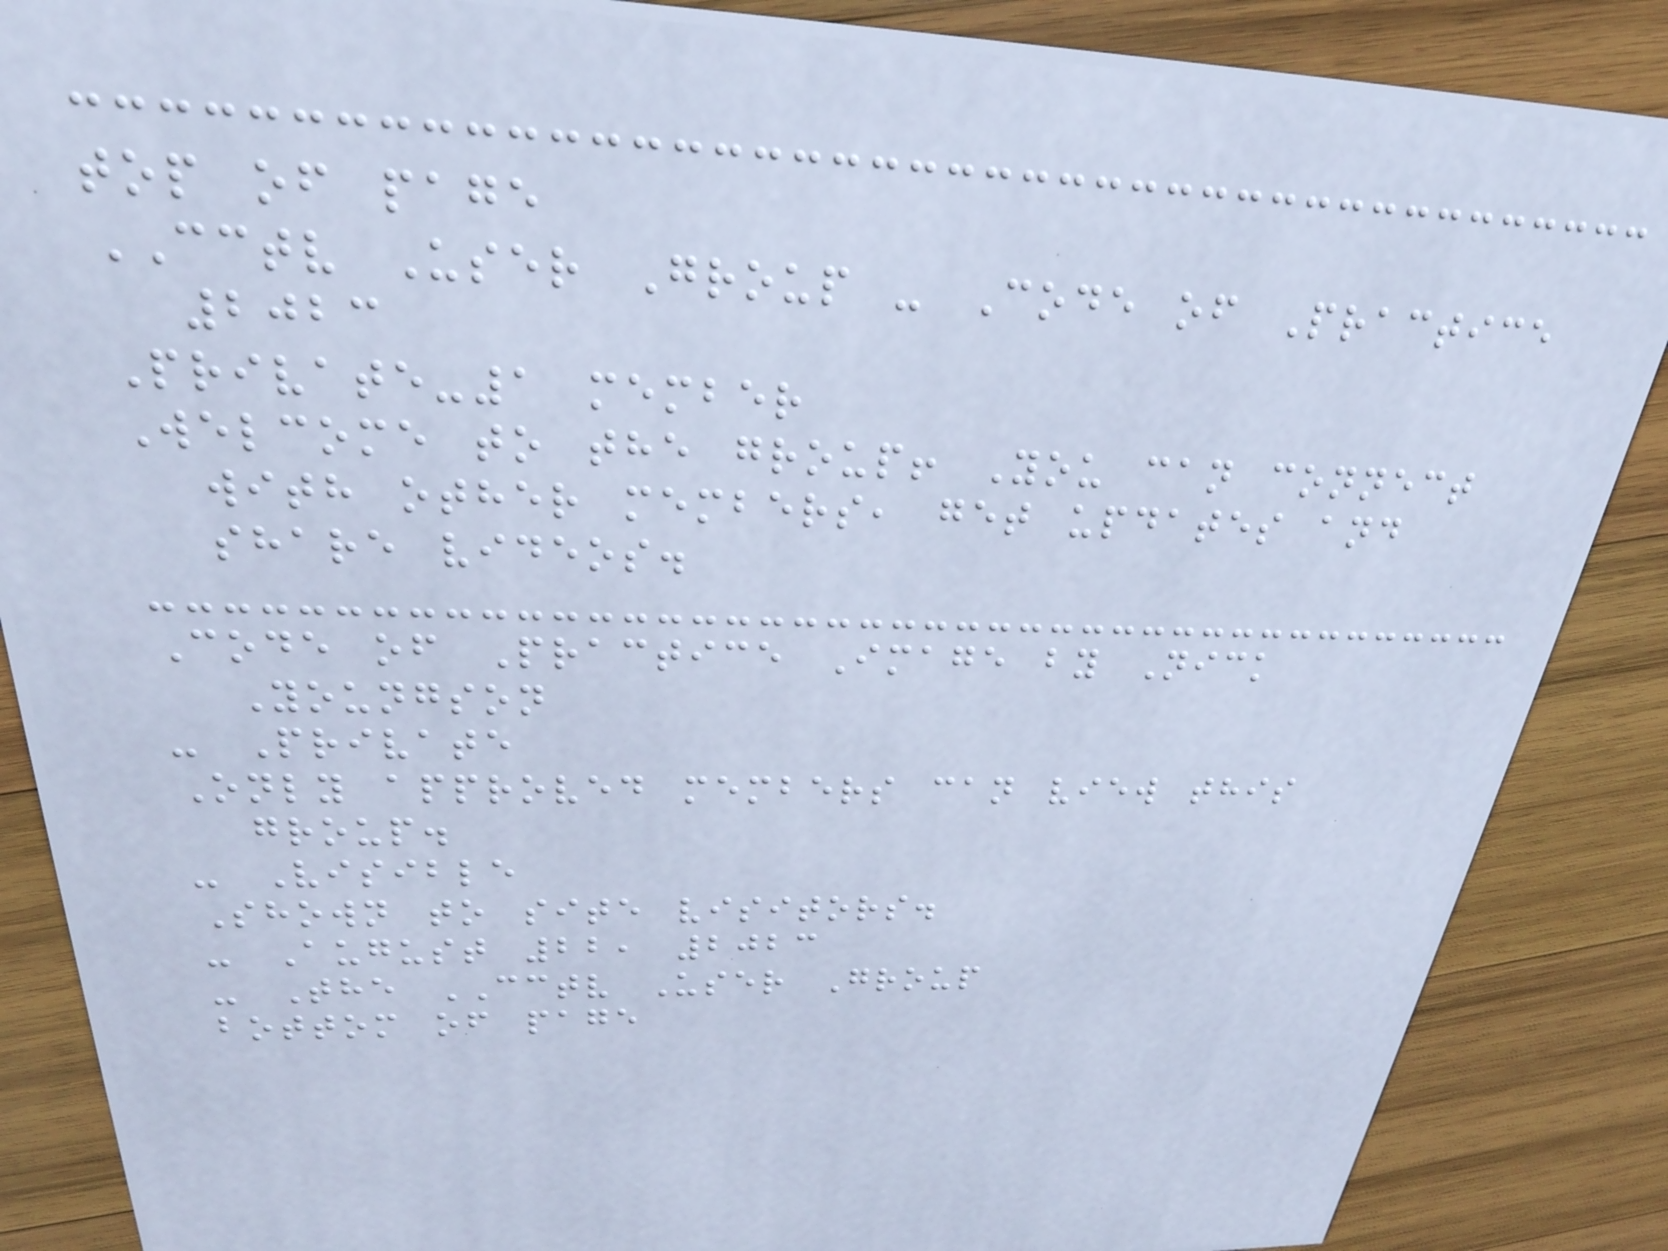top of page
CCTV User Group - Code of Practice
2023
Private-1 member
Welcome to the group! You can connect
with other members, get updates and
share videos.
Code of Practice Image by Nick
Youngson
- Private
Only approved members can view this
group.
- Visible
Shown to site visitors.
- August 22, 2023
- The CCTV User Group
bottom of page
